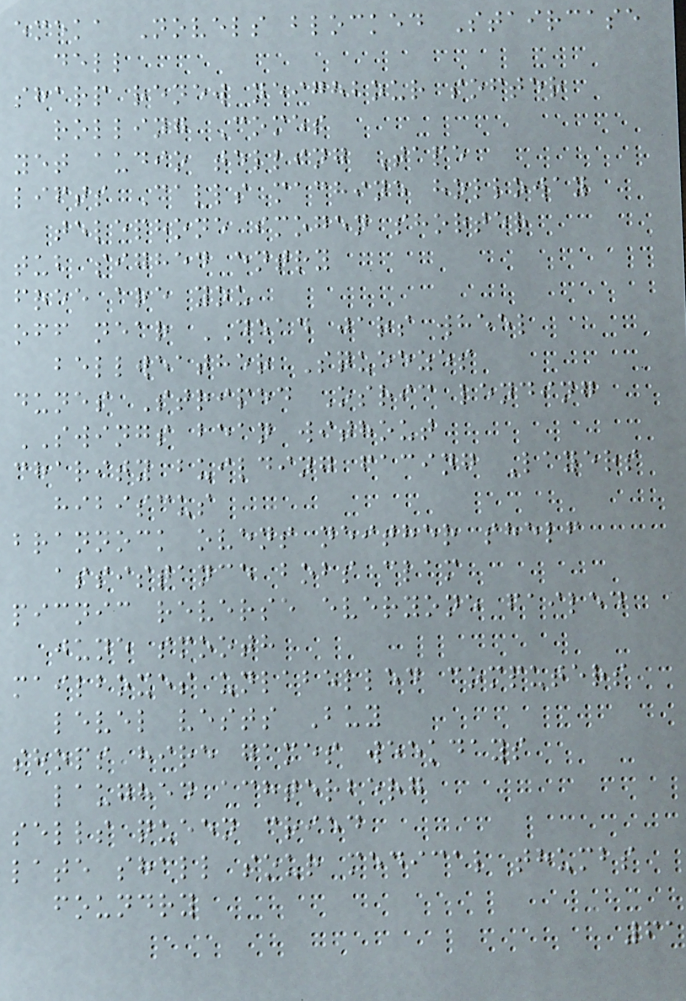emeka Novels blocked Staircase
dell
sharp renew neighbour softer
rolling Comes
yet audio telling Tape
lifts Calls machine holloway
telephone imogen shorter
tub sighed entry
free are you
off near DEAD jars wheel
bellweather Squeezes
dunes Striped Osric lending
SWINGS bean without
charity building facing Layers
hibiscus
brannock ovens neither shelf
assistance bobs clam
picnic reverse everyone failed
june smooth
mailboxes unlabelled computers
level vests Buy
shops hire games weekdays
laughed achterberg
sells queen cried
late shall sour medical thumbs
foundry
61
